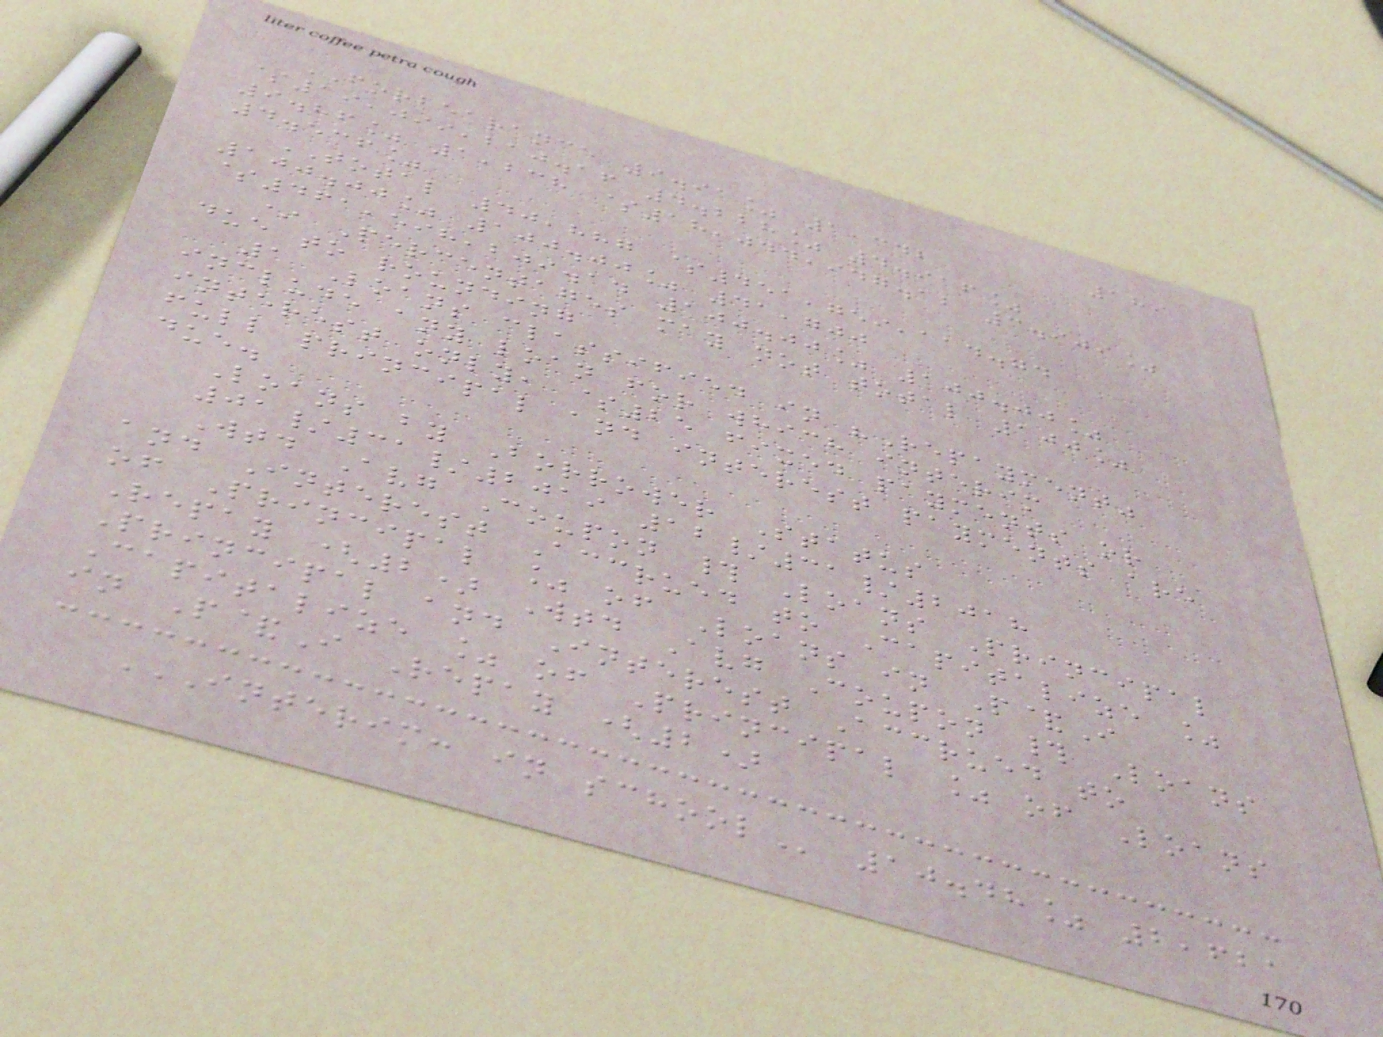189
FORBEARANCE 9.91% 1,342
$19,099,210.16 4.228% 4.916%
9.86% 1,238 $18,044,947.12 3.909%
4.536%
TOTAL 40,887 $451,759,114.74
100.00% 100.00% 41,700
$461,598,209.14 100.00% 100.00%
* Percentages may not total 100%
due to rounding
1 Loans classified in "Repayment"
include any loan for which interim
interest only, $25 fixed payments or
full principal and interest payments are
due.
Loans by Borrower Status
01/31/2019 12/31/2018
Wtd Avg Coupon # Loans Principal
and Interest Accrued to Capitalize %
of Principal % of Loans in P&I
Repay (2) Wtd Avg Coupon # Loans
Principal and Interest Accrued to
Capitalize % of Principal % of Loans
in P&I Repay (2)
INTERIM: IN SCHOOL 10.48% 2,621
